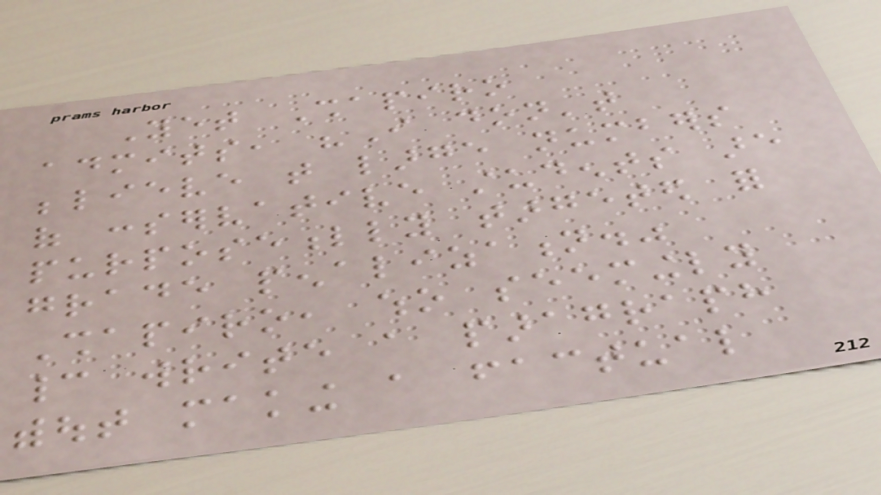Yet Shapiro
admits, "I don't
believe that large numbers
of conservative students are
purposefully targeted for
grade penalization."
Shapiro, who seemingly
cannot write a paragraph
without making a factual
